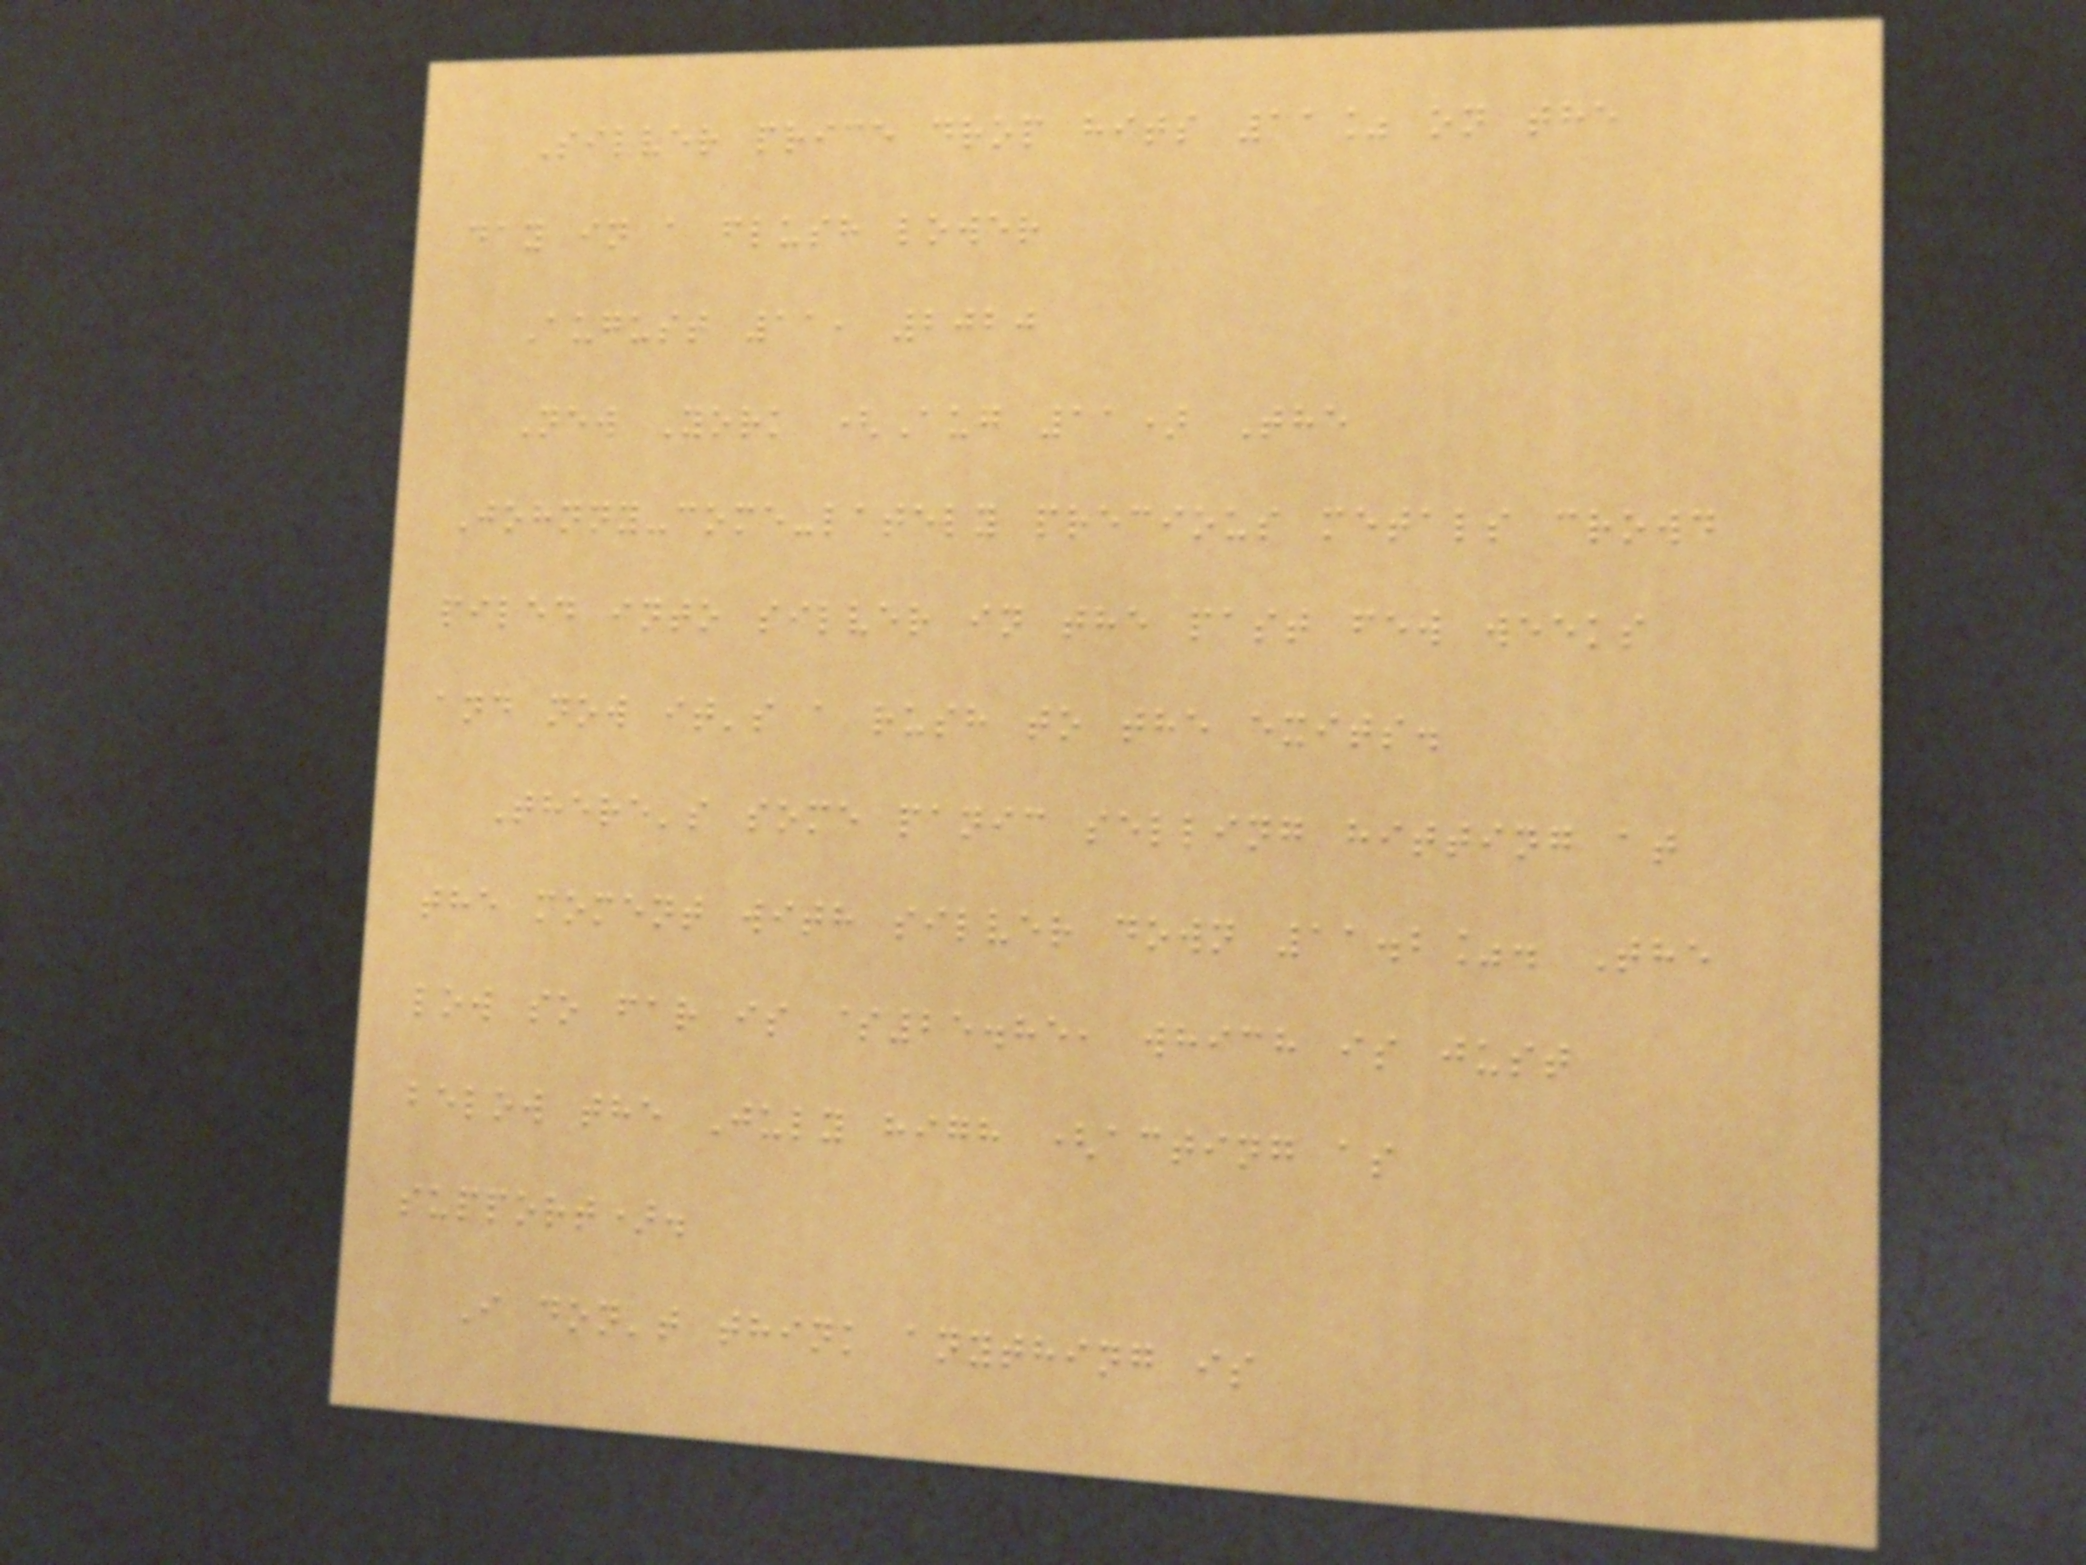Silver price drop hits 11% on the
day in a flush lower
August 11, 2020
New York (Aug 11) The
Johnny-come-lately precious metals crowd
piled into silver in the past few weeks
and now it's a rush to the exits.
There's some panic selling hitting at
the moment with silver down 11.2%. The
low so far is $25.85, which is just
below the July high (acting as
support).
I don't think anything is
